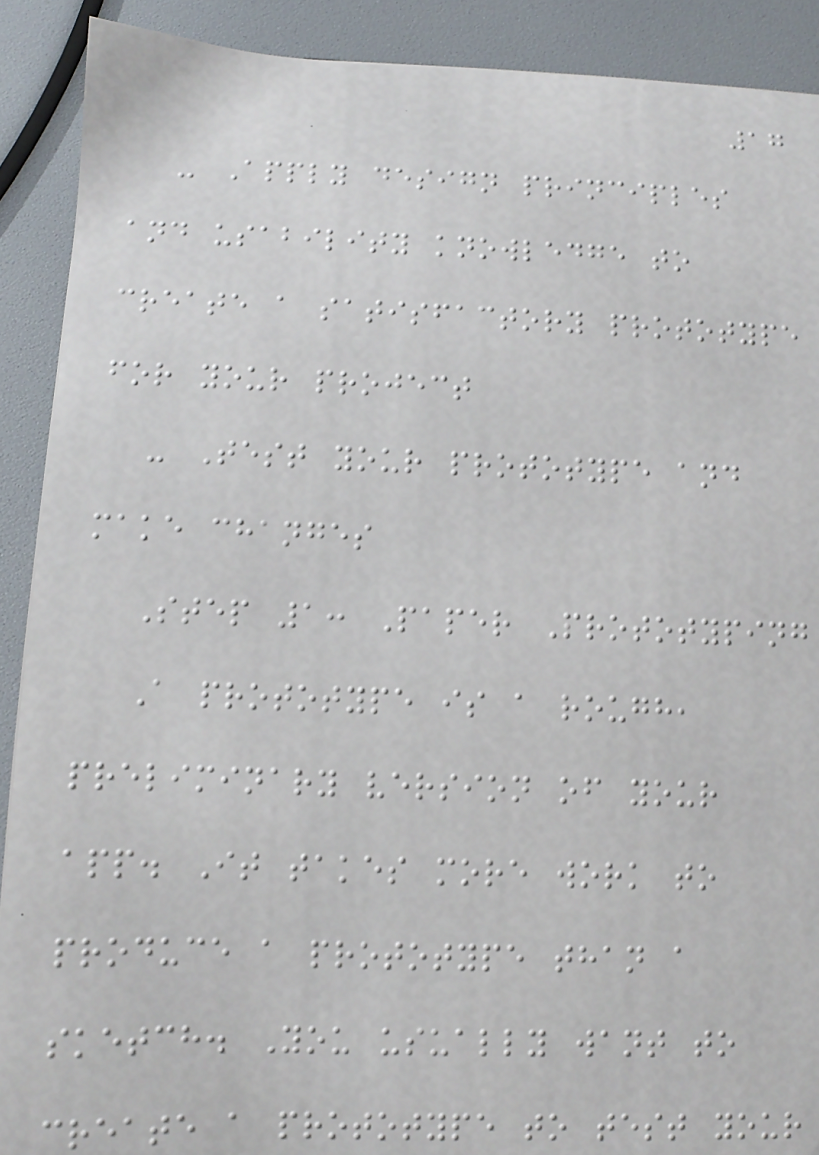17
- Apply design principles
and usability knowledge to
create a satisfactory prototype
for your project
- Test your prototype and
make changes
Step 1: Paper Prototyping
A prototype is a rough,
preliminary version of your
app. It takes more work to
produce a prototype than a
sketch. You usually want to
create a prototype to test your
